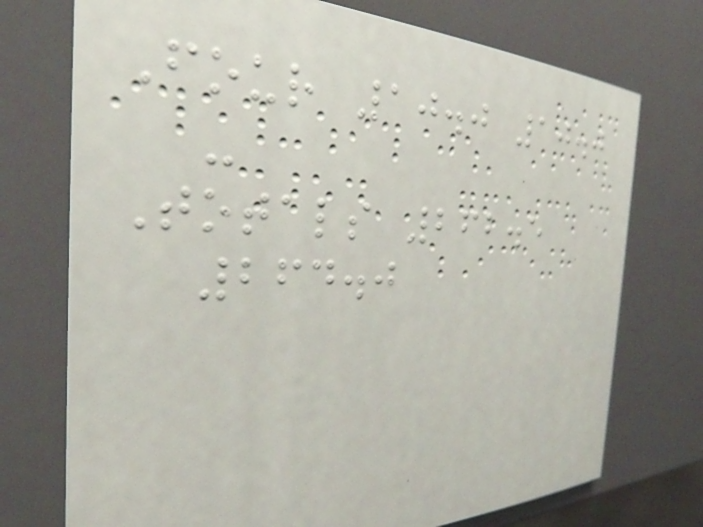Four 10.0 10.0
-
Totals 262.5
264.0
